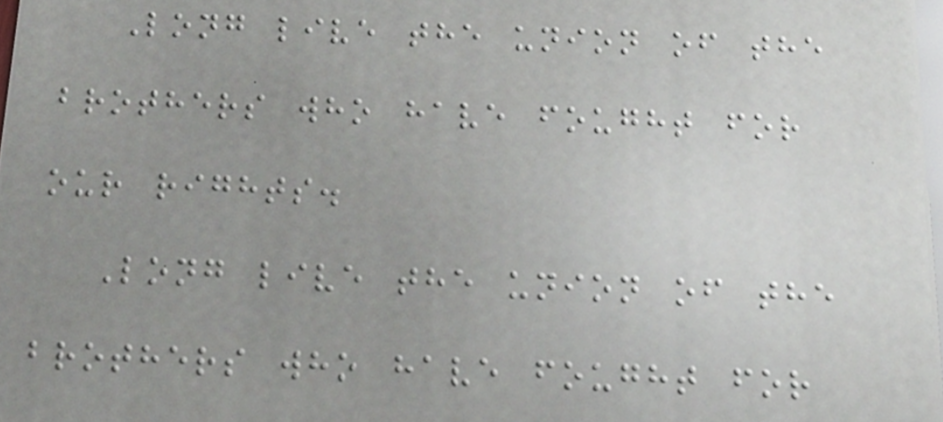Long live the union of the
brothers who have fought for
our rights.
Long live the union of the
brothers who have fought for
